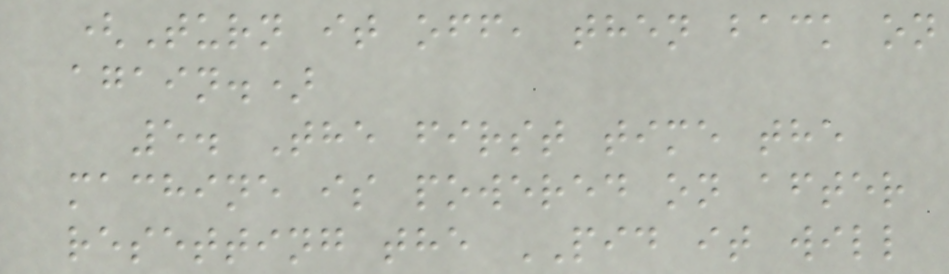(Turn it off, then back on
again.)
5. The first time the
machine is powered on after
resetting the PID it will
